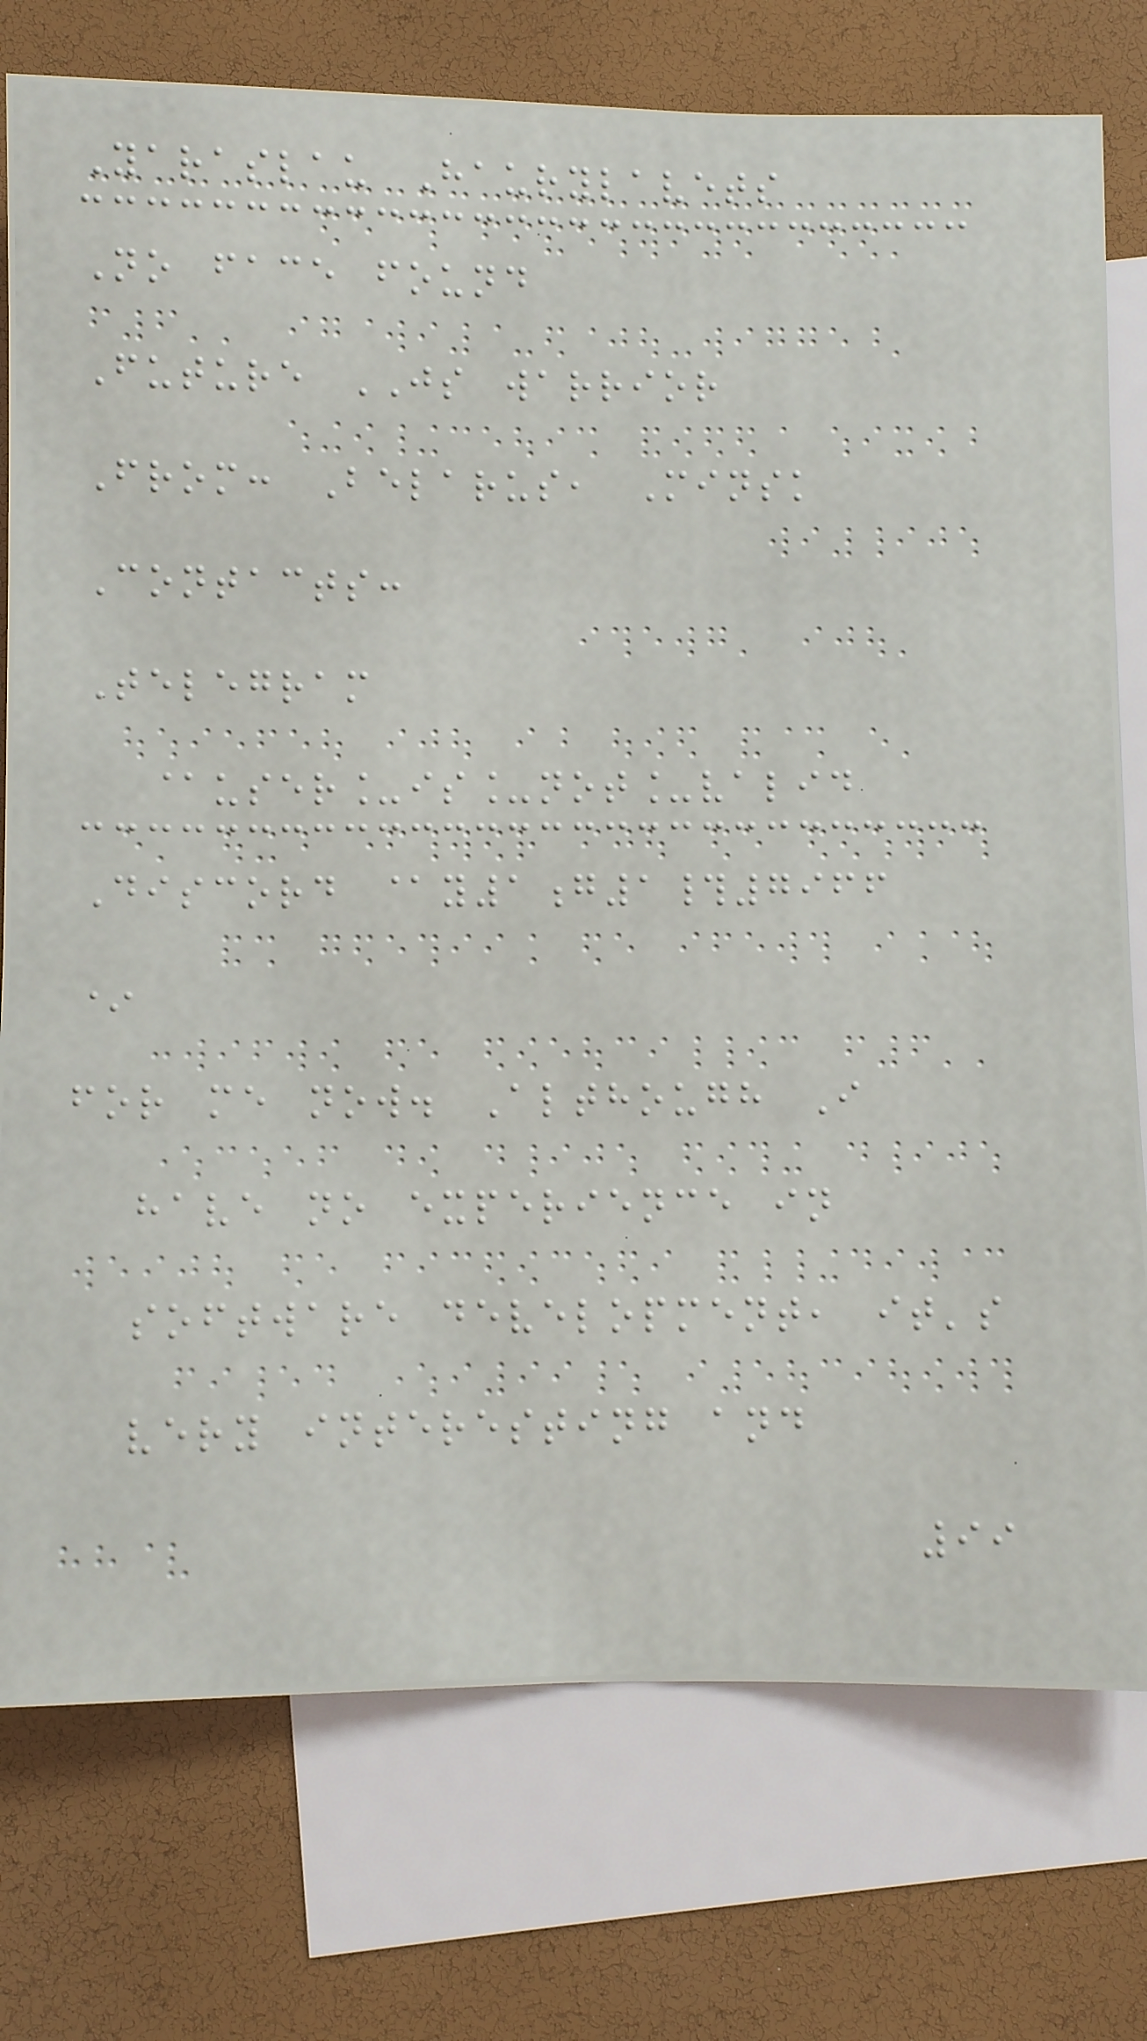Yaraslau Haurylavets
No face found
Future JS warrior
From: Belarus, Minsk
Contacts:
Telegram
@user_is_not_valid
Discord @y1g1#7966
*
for me now. Although I
have no experience in
software development, it's
very interesting and
99
